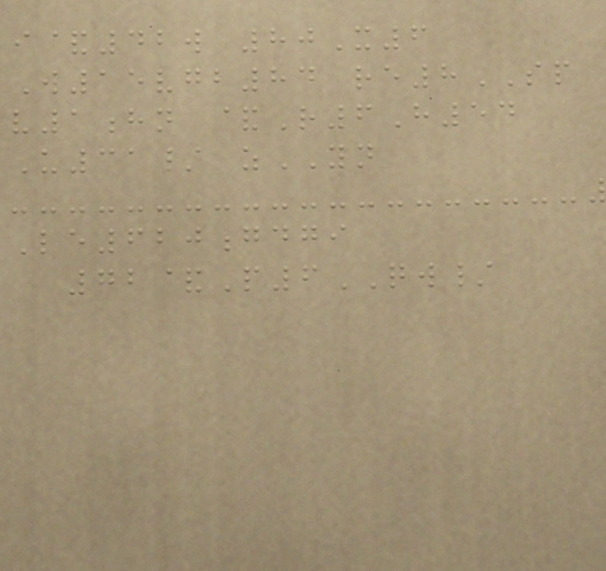i&42w 80X6
W15vgb84 re8SP
v1hn &R6H54
U31/ zYN
Le620gdgi
72&P6QW/
